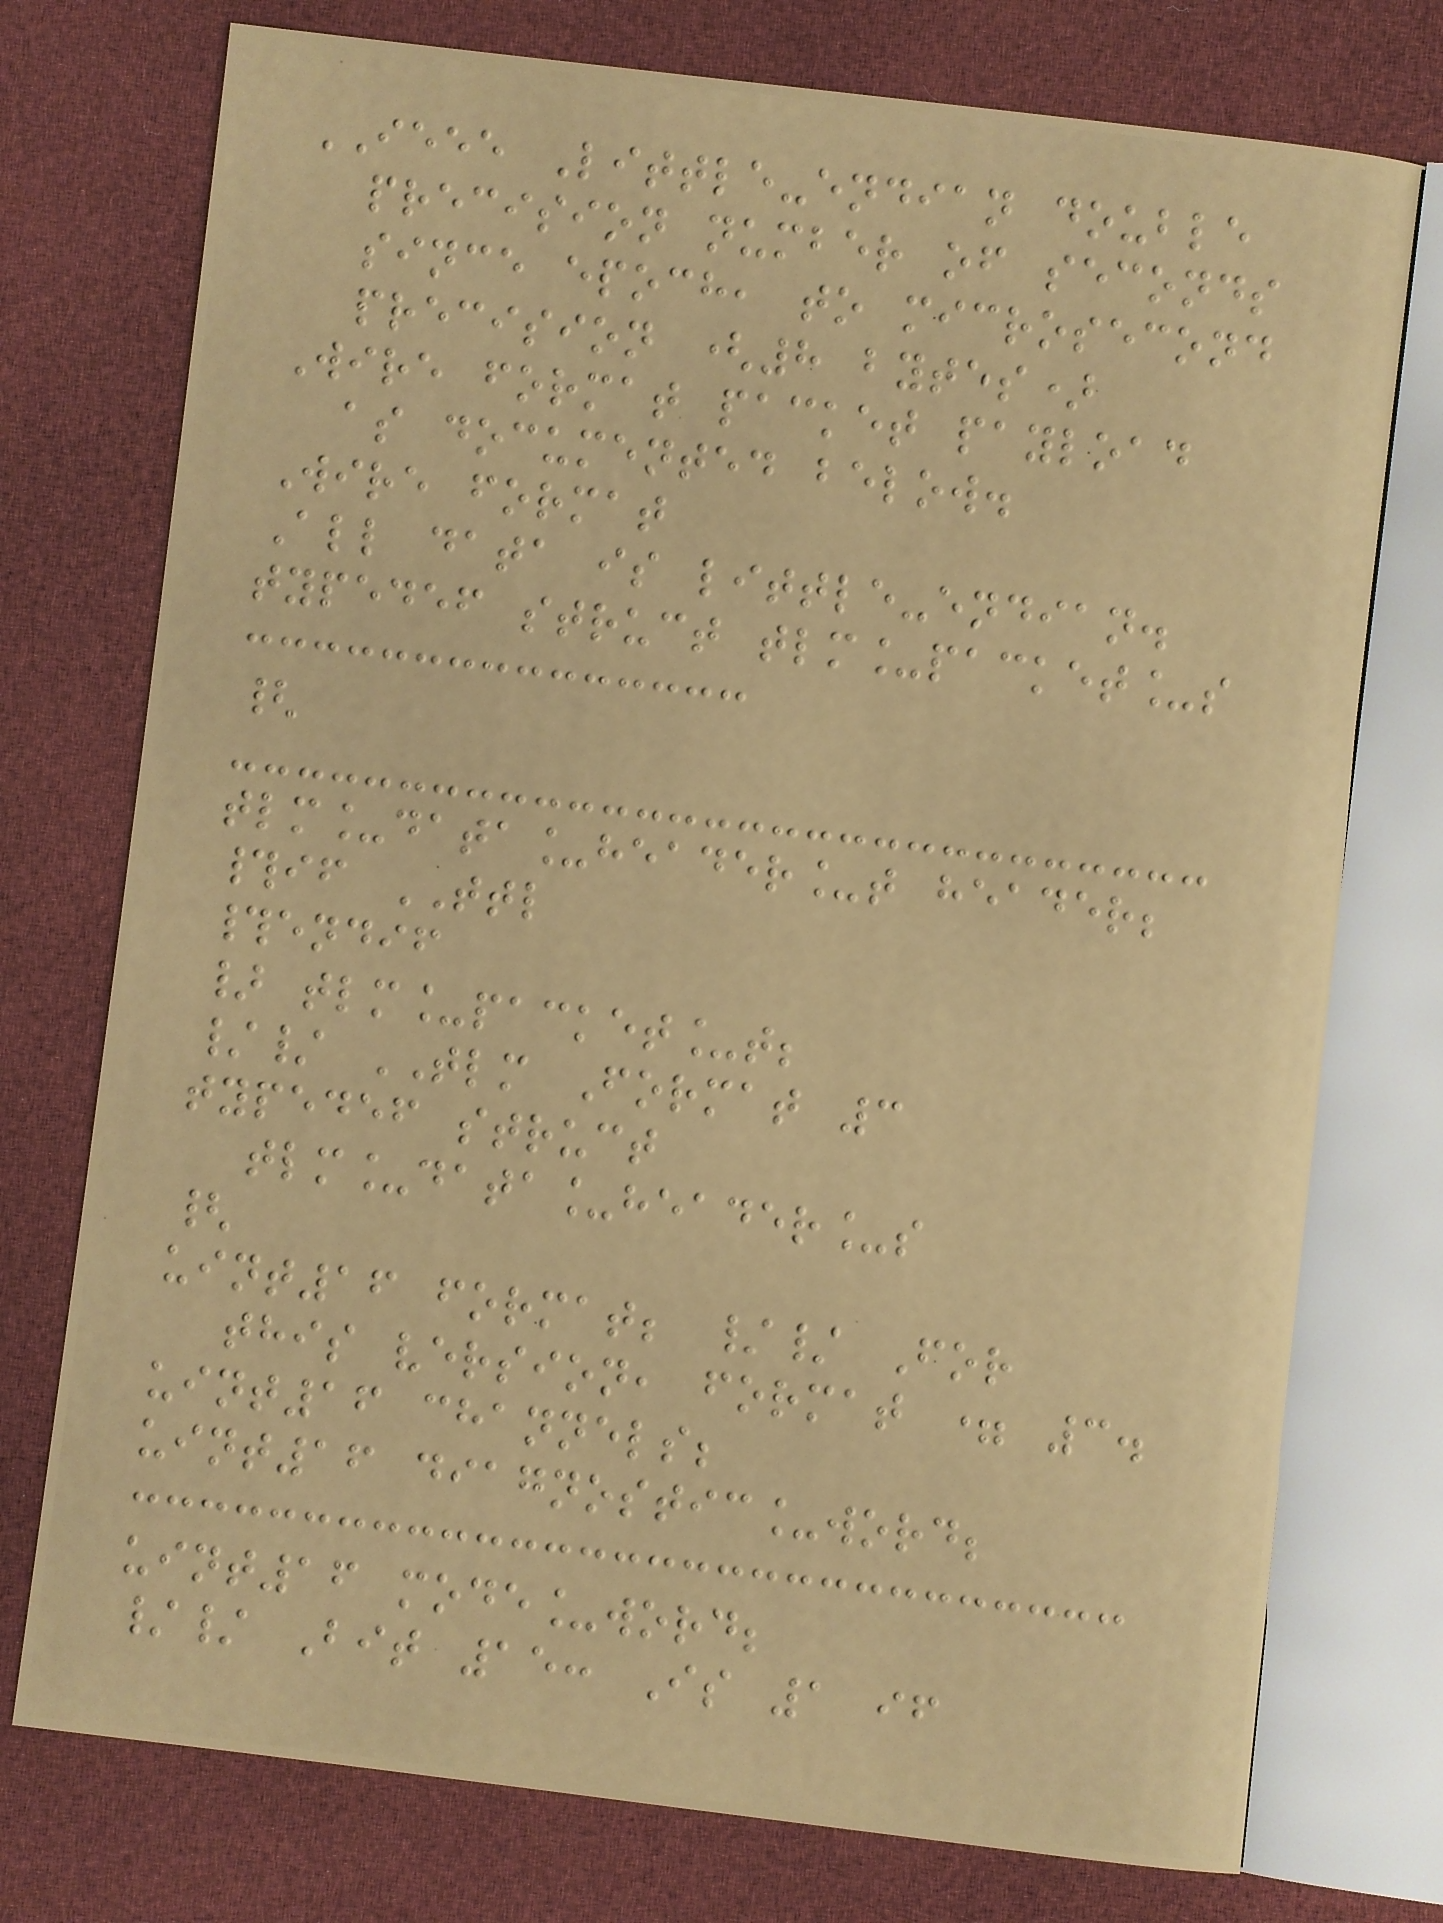IEEE Little-endian double
precision number of seconds
since epoch, to microsecond
precision (8 bytes)
Wire format packet payload
as documented below.
Wire format
All data is little-endian.
typedef struct tlm_packet_s
{
tlm_data_header_t header;
#if TTL
#endif
} tlm_packet_t;
// TLM Format 3
typedef struct
tlm_data_header_s
{
uint16 format; // For
this version, format = 3.
uint16 channels;
uint16 diagnostic_word;
uint16 mode_word;
// Bit 15: Is 1 if
